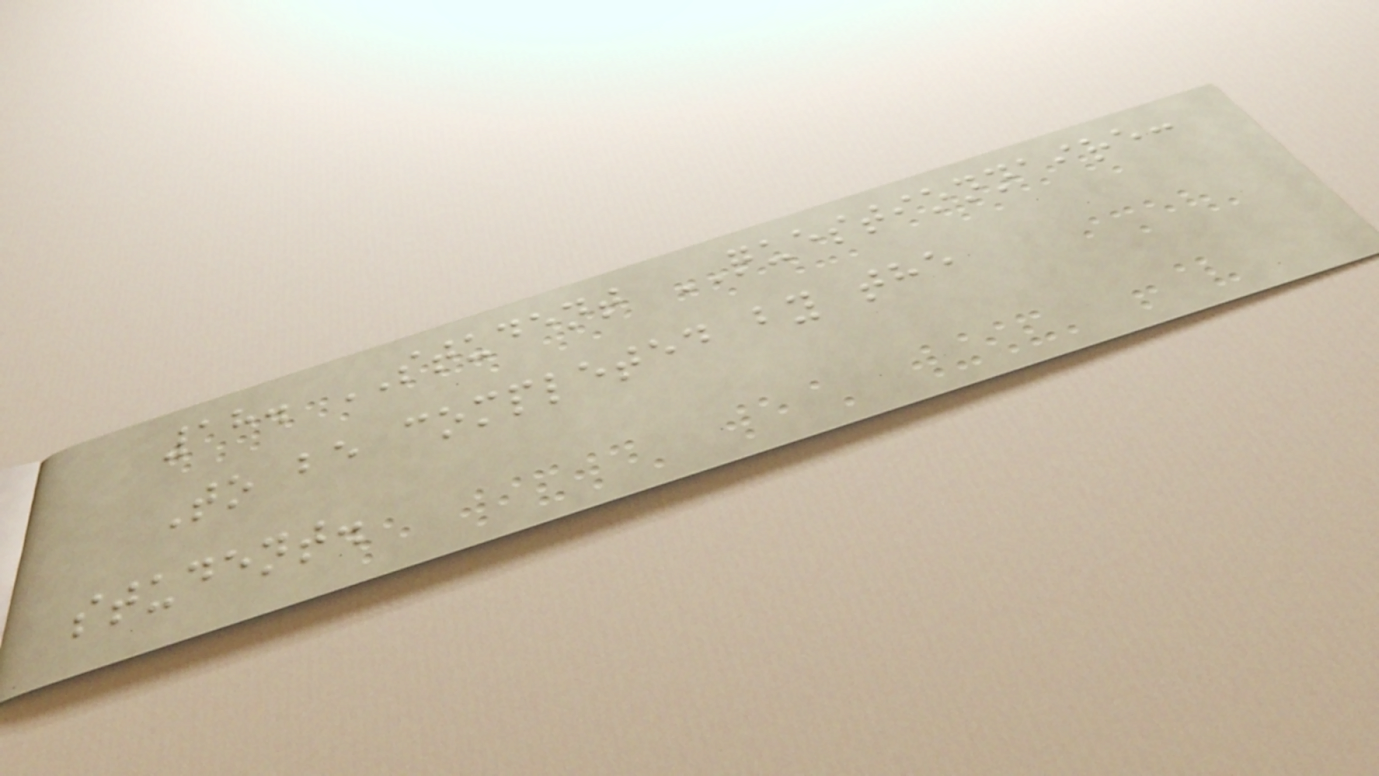18. STUDENT QUESTIONNAIRE:
To be completed by the
student.
